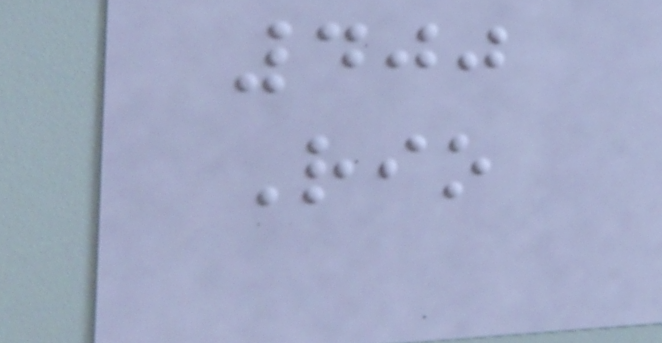400
Rio
